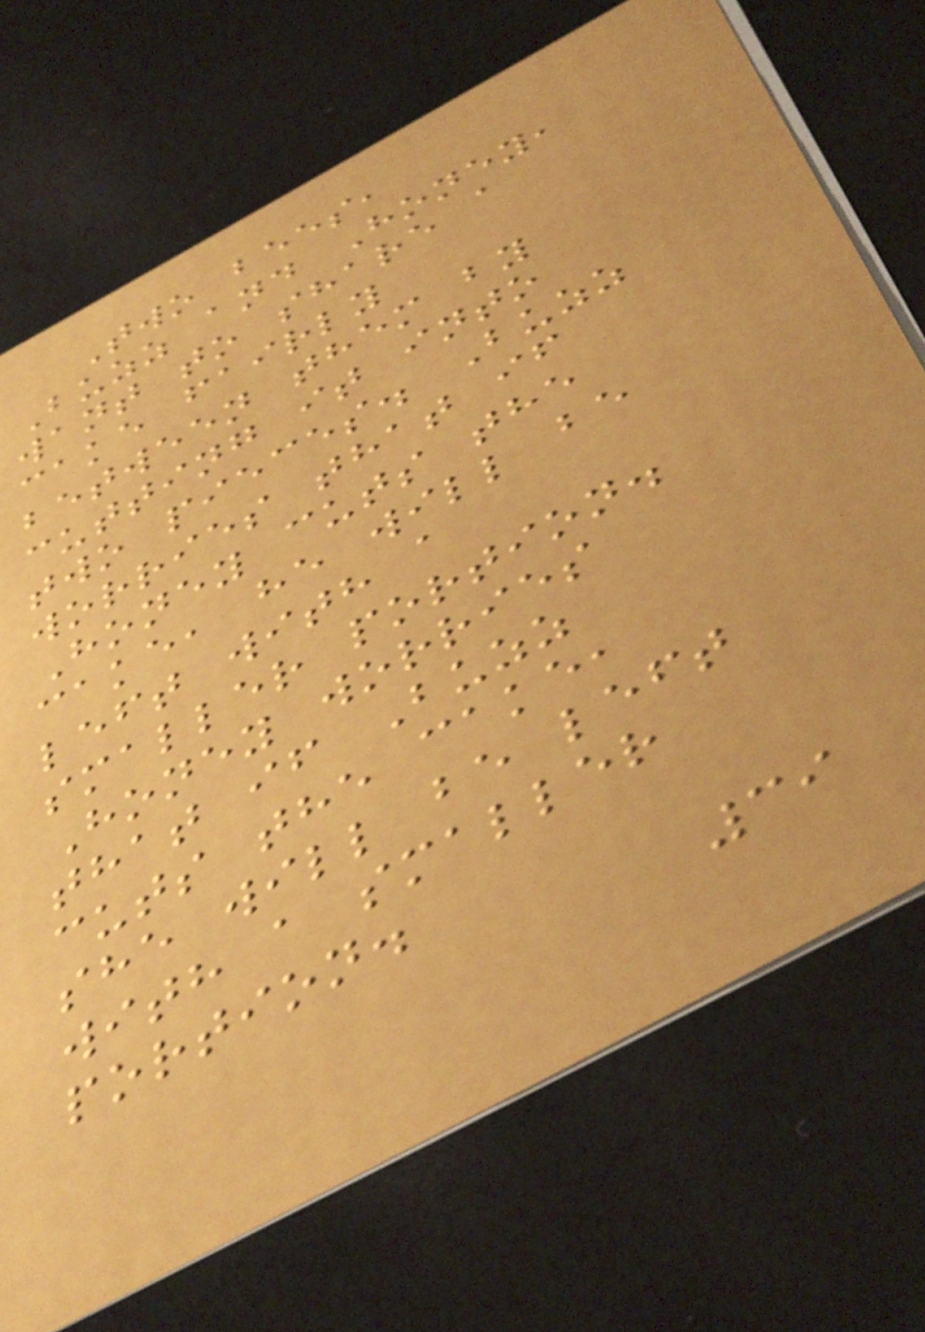Two bees,
Buzz and Honey,
want to share a
cake fairly
between them by
cutting it into
two pieces. Buzz
worries that if
Honey cuts the
cake, he will be
left with a
smaller portion.
Honey worries
that if Buzz
cuts the cake,
she will be left
with a smaller
portion.
39
